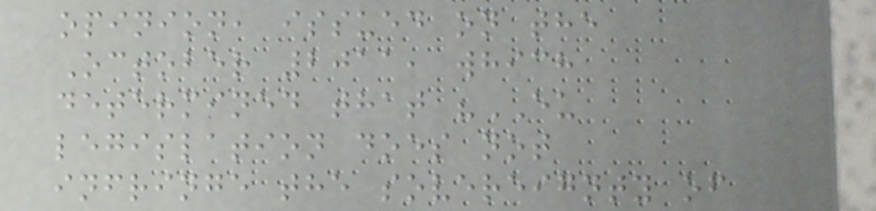opinion, issued on the
October 2011, which
determined that "EU
legislation does not
infringe the sovereignty of
